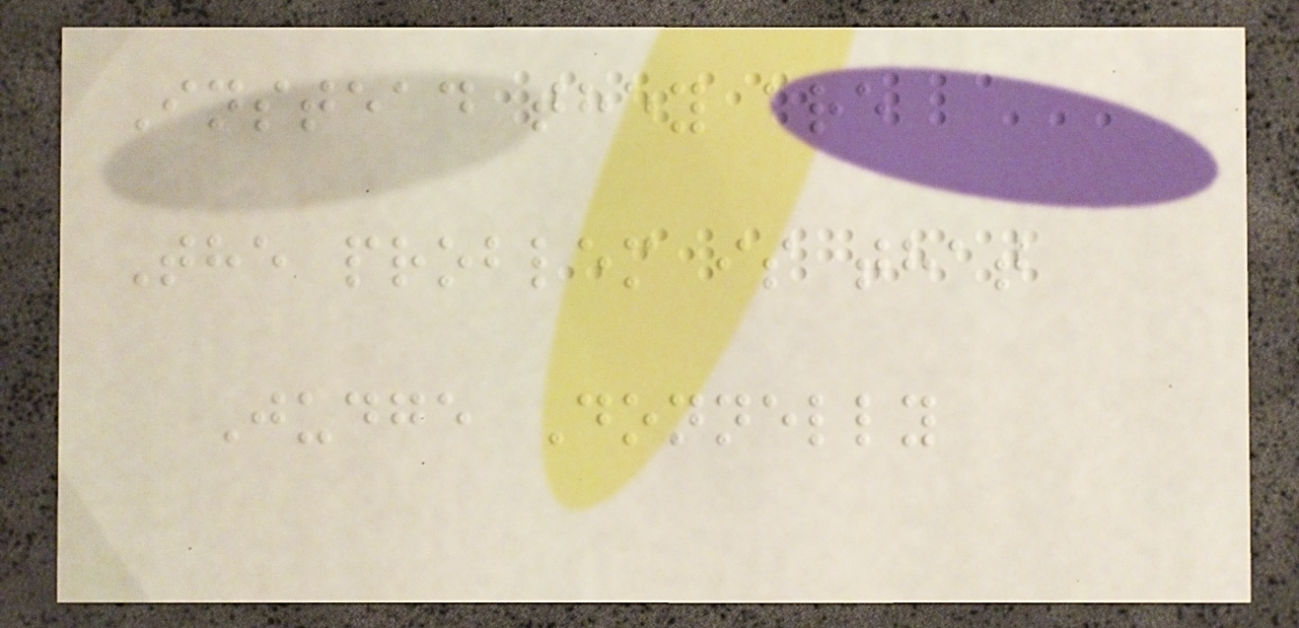Instead they are
The problem is that
Judge Donnelly
